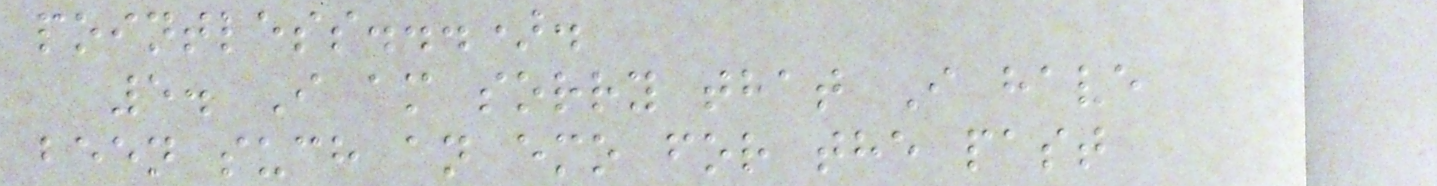pointless...).
5. I am sorry that I have
been such an emo for the past
